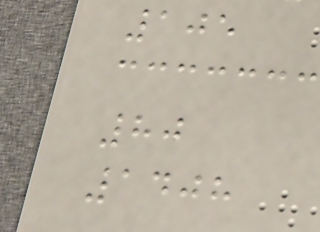105
80
1408
